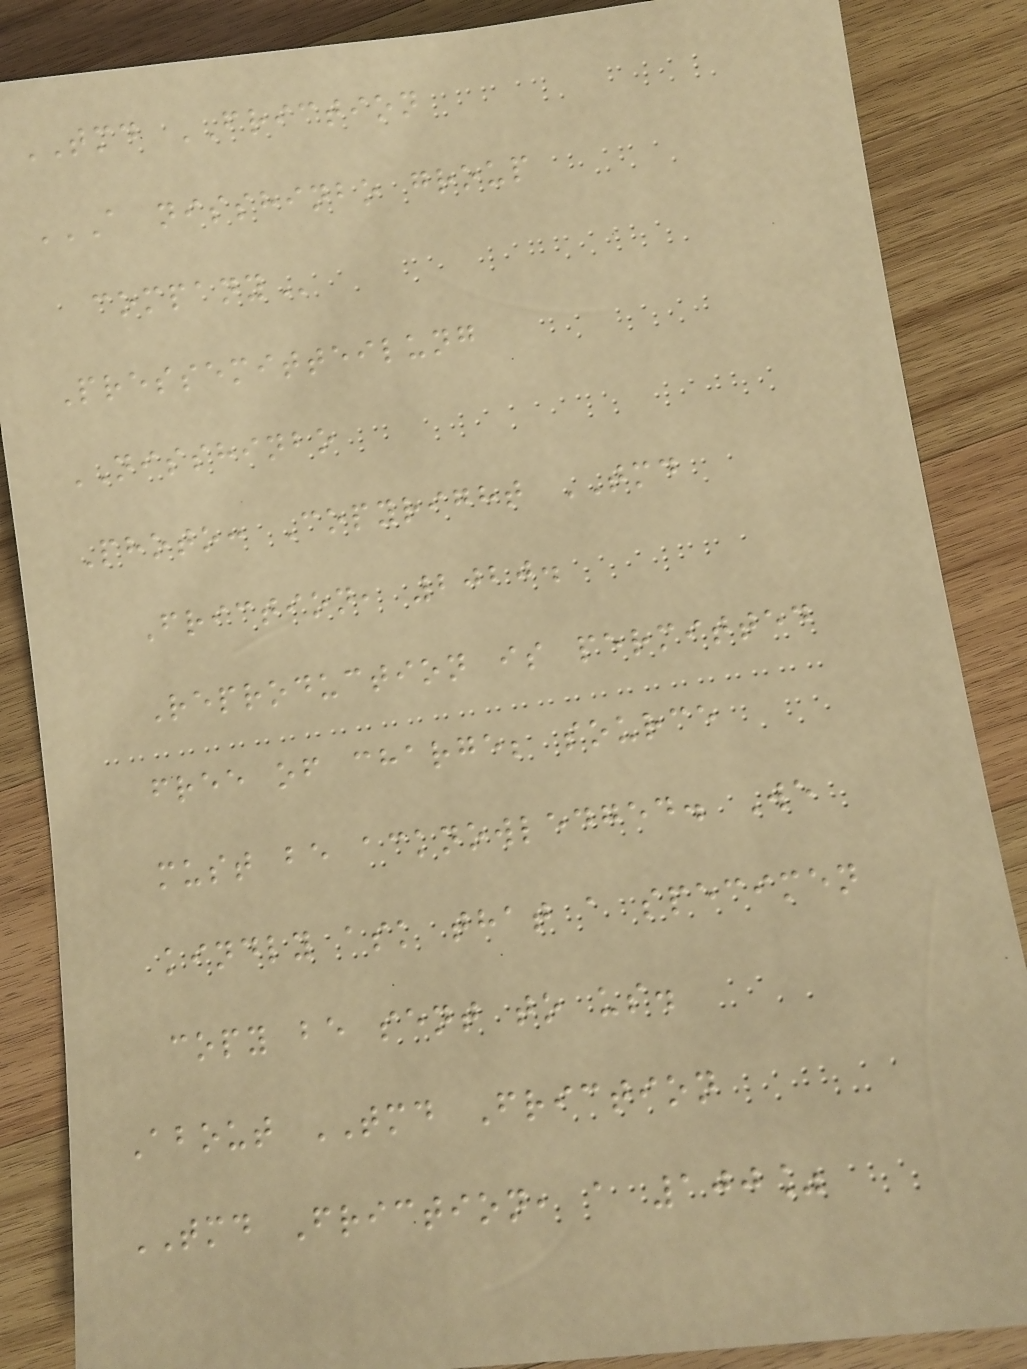TMD FRICTION
A NISSHINBO GROUP
COMPANY
Pressemitteilung
NISSHINBO
Photo: Copyright TMD
Friction, 2020.
Reproduction is permitted
free of charge; source
must be acknowledged. We
kindly ask that a specimen
copy be sent to us.
About TMD Friction
TMD Friction, a 100%
